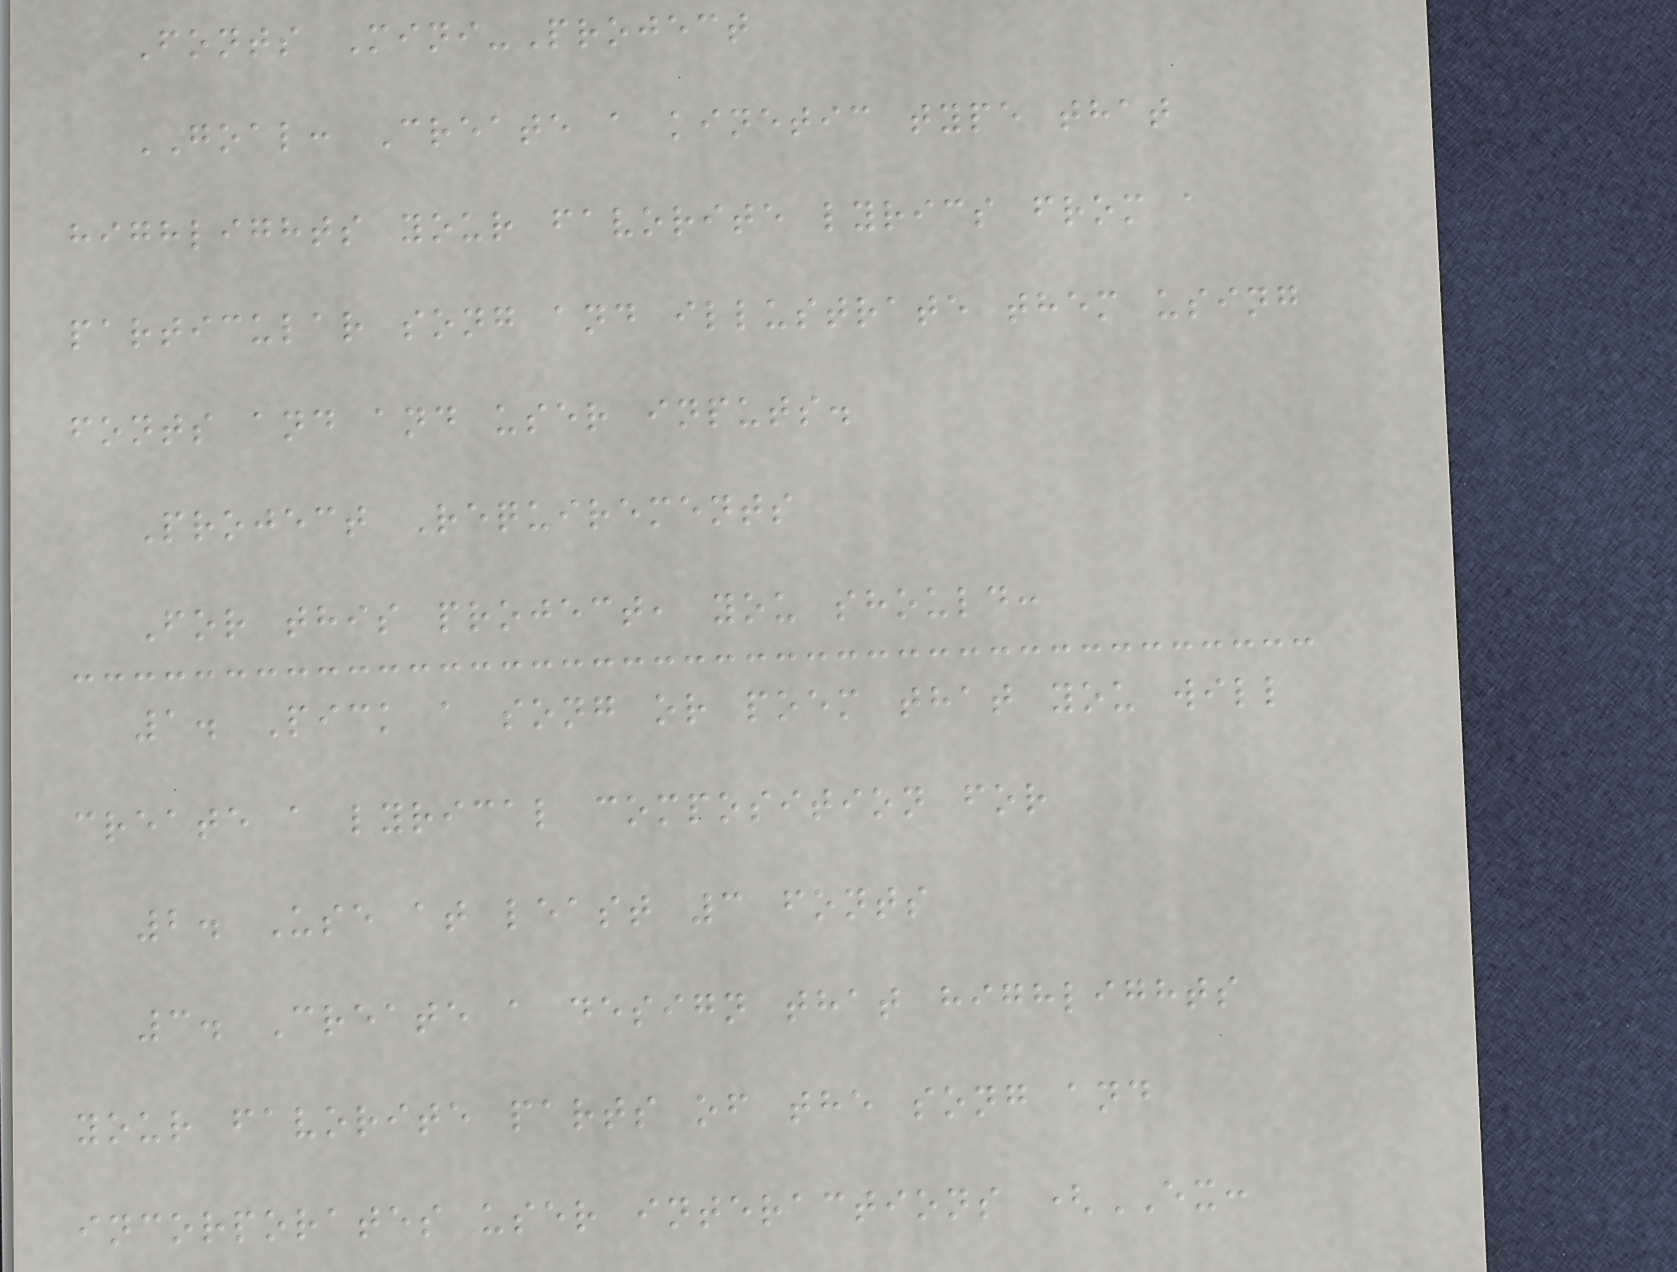Fonts Mini-Project
GOAL: Create a kinetic type that
highlights your favorite lyrics from a
particular song and illustrate them using
fonts and and user inputs.
Project Requirements
For this project, you should:
1. Pick a song or poem that you will
create a lyrical composition for
2. Use at least 3 fonts
3. Create a design that highlights
your favorite parts of the song and
incorporates user interactions (EX:
